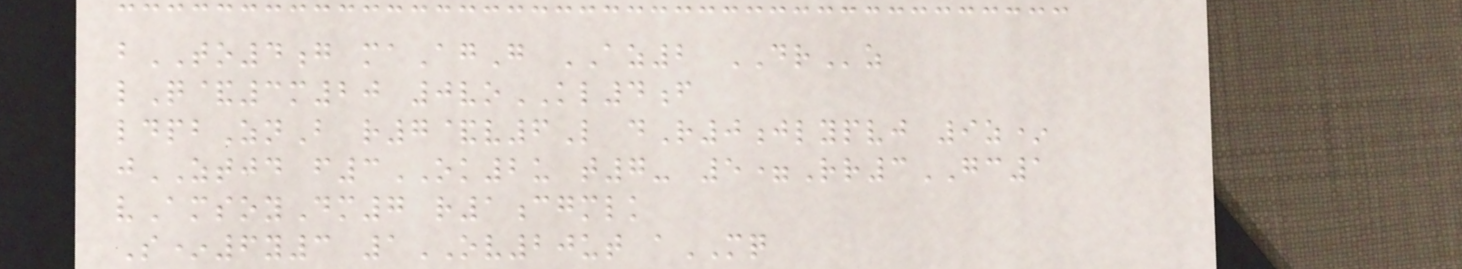bTO4g maAgG AZ2 DRz
lQ&3m20 0voKL4f
ldpbZnB r7&v6L dR0jlypvj 9z*
jZTJD f3OK2u t7- 5=Rr3GC1
vAmsoyDm7 r1cgmlk
S*6y3 1OV20ut aMQ
